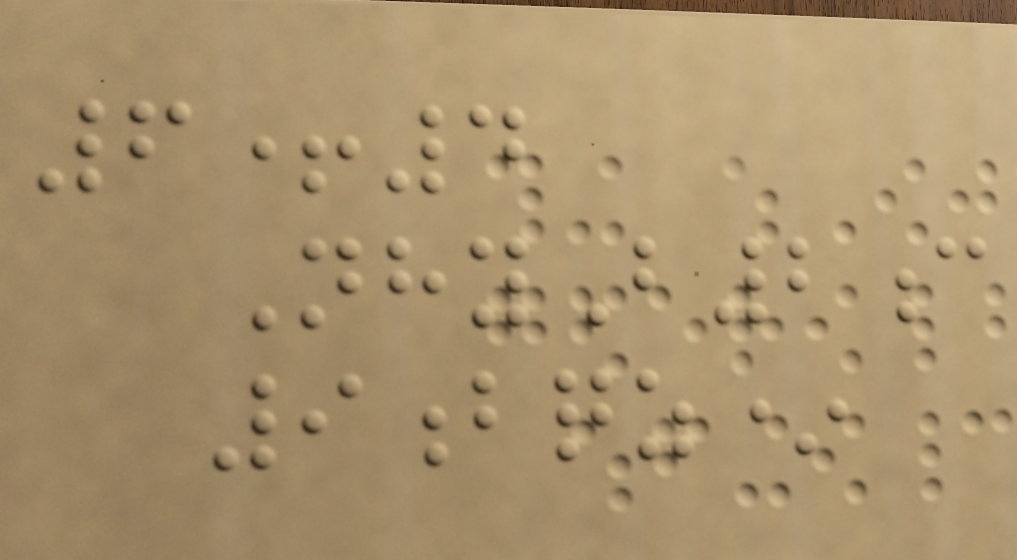6+4
NhyB2c
9bqz*
